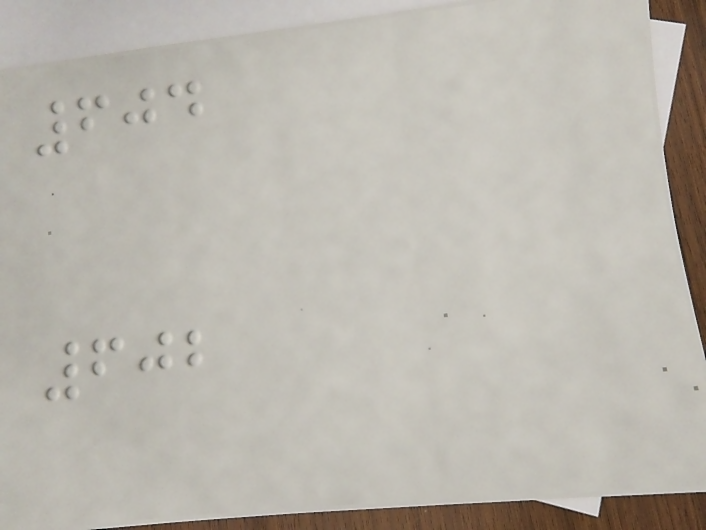604
602
